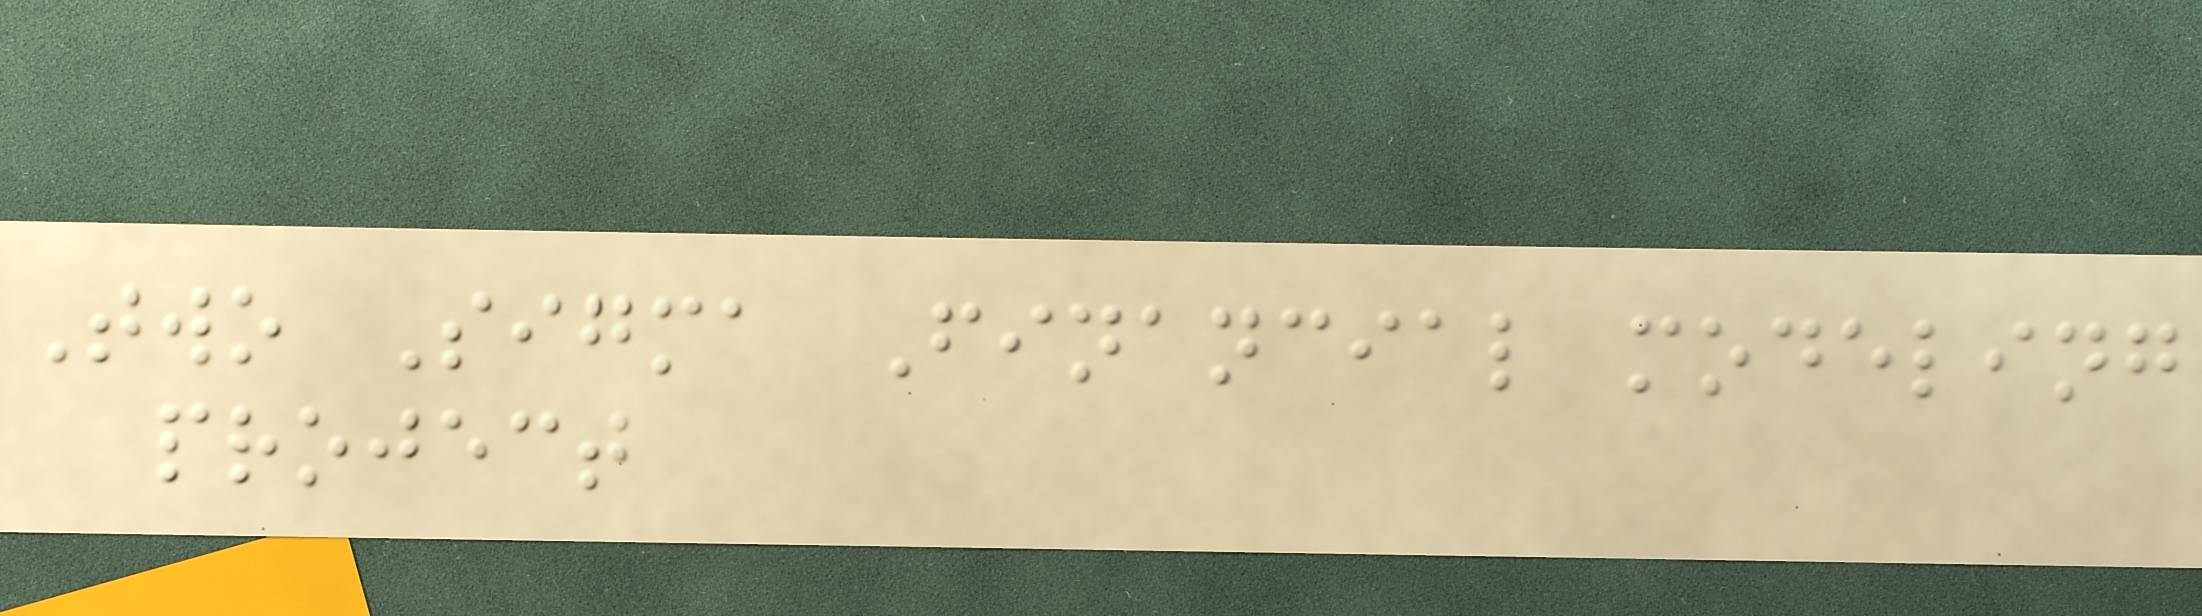Two Sigma Financial modeling
project
